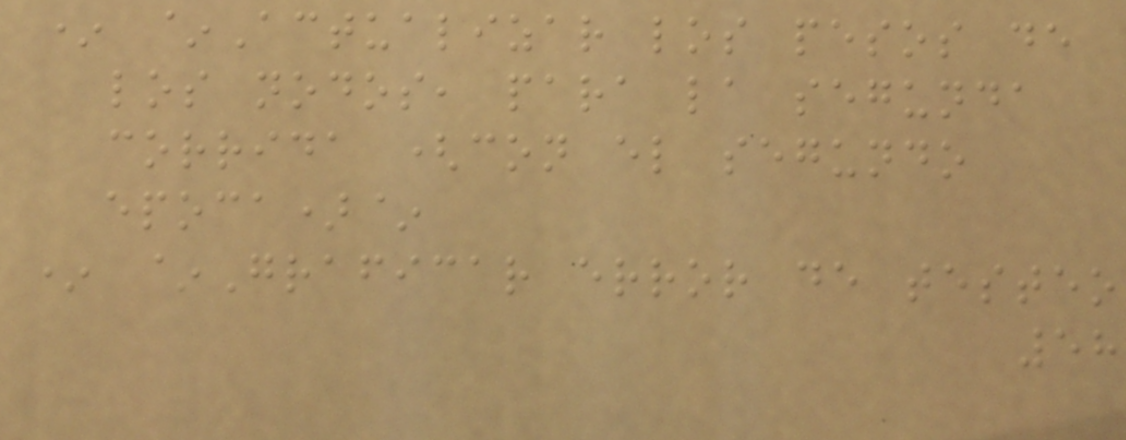* ~Actualizar los pesos de
los nodos, para la segunda
corrida (con el segundo
epoca)~
* ~Graficar error de testeo
58
